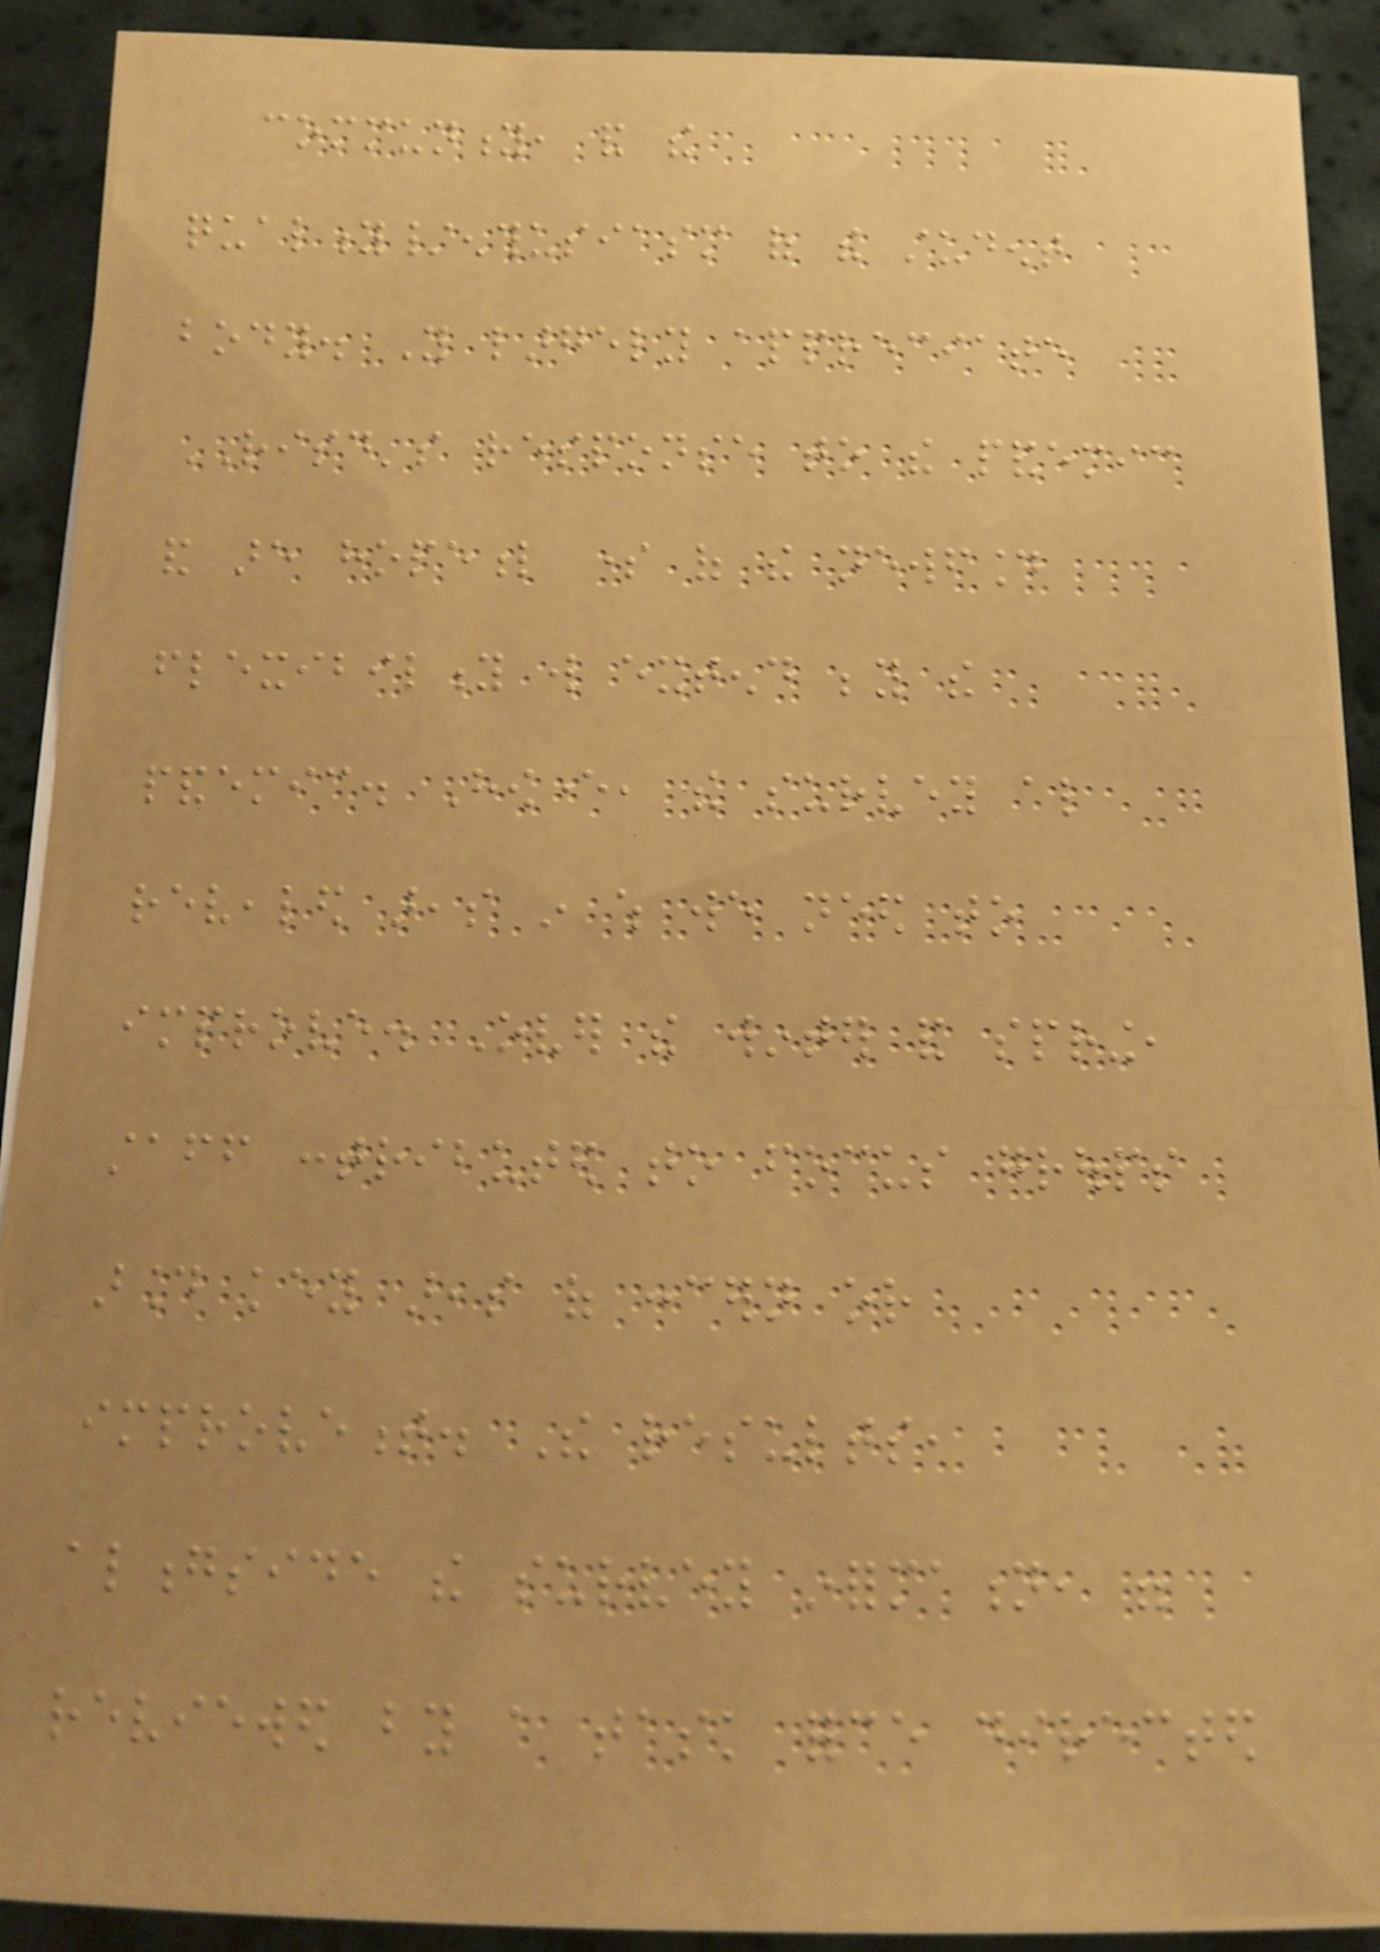community, and the
quality/enthusiasm of the student
body. You largely appreciate
RISD's response to the pandemic
and are hopeful some of the newfound
flexibility will extend beyond the
pandemic. However, the survey also
revealed areas in which we need to
improve. Over the winter and spring,
staff contributed to focus groups
around key areas of concern or
improvement. The results,
alongside the survey information, were
reviewed by a task force directed
